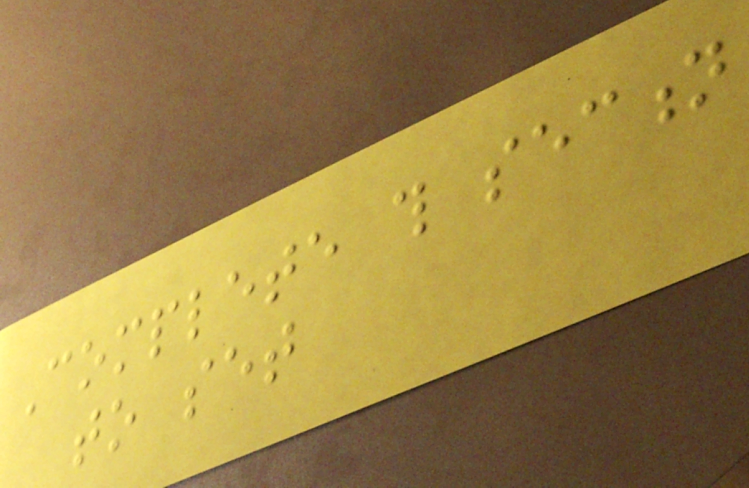Complete this section
to set
